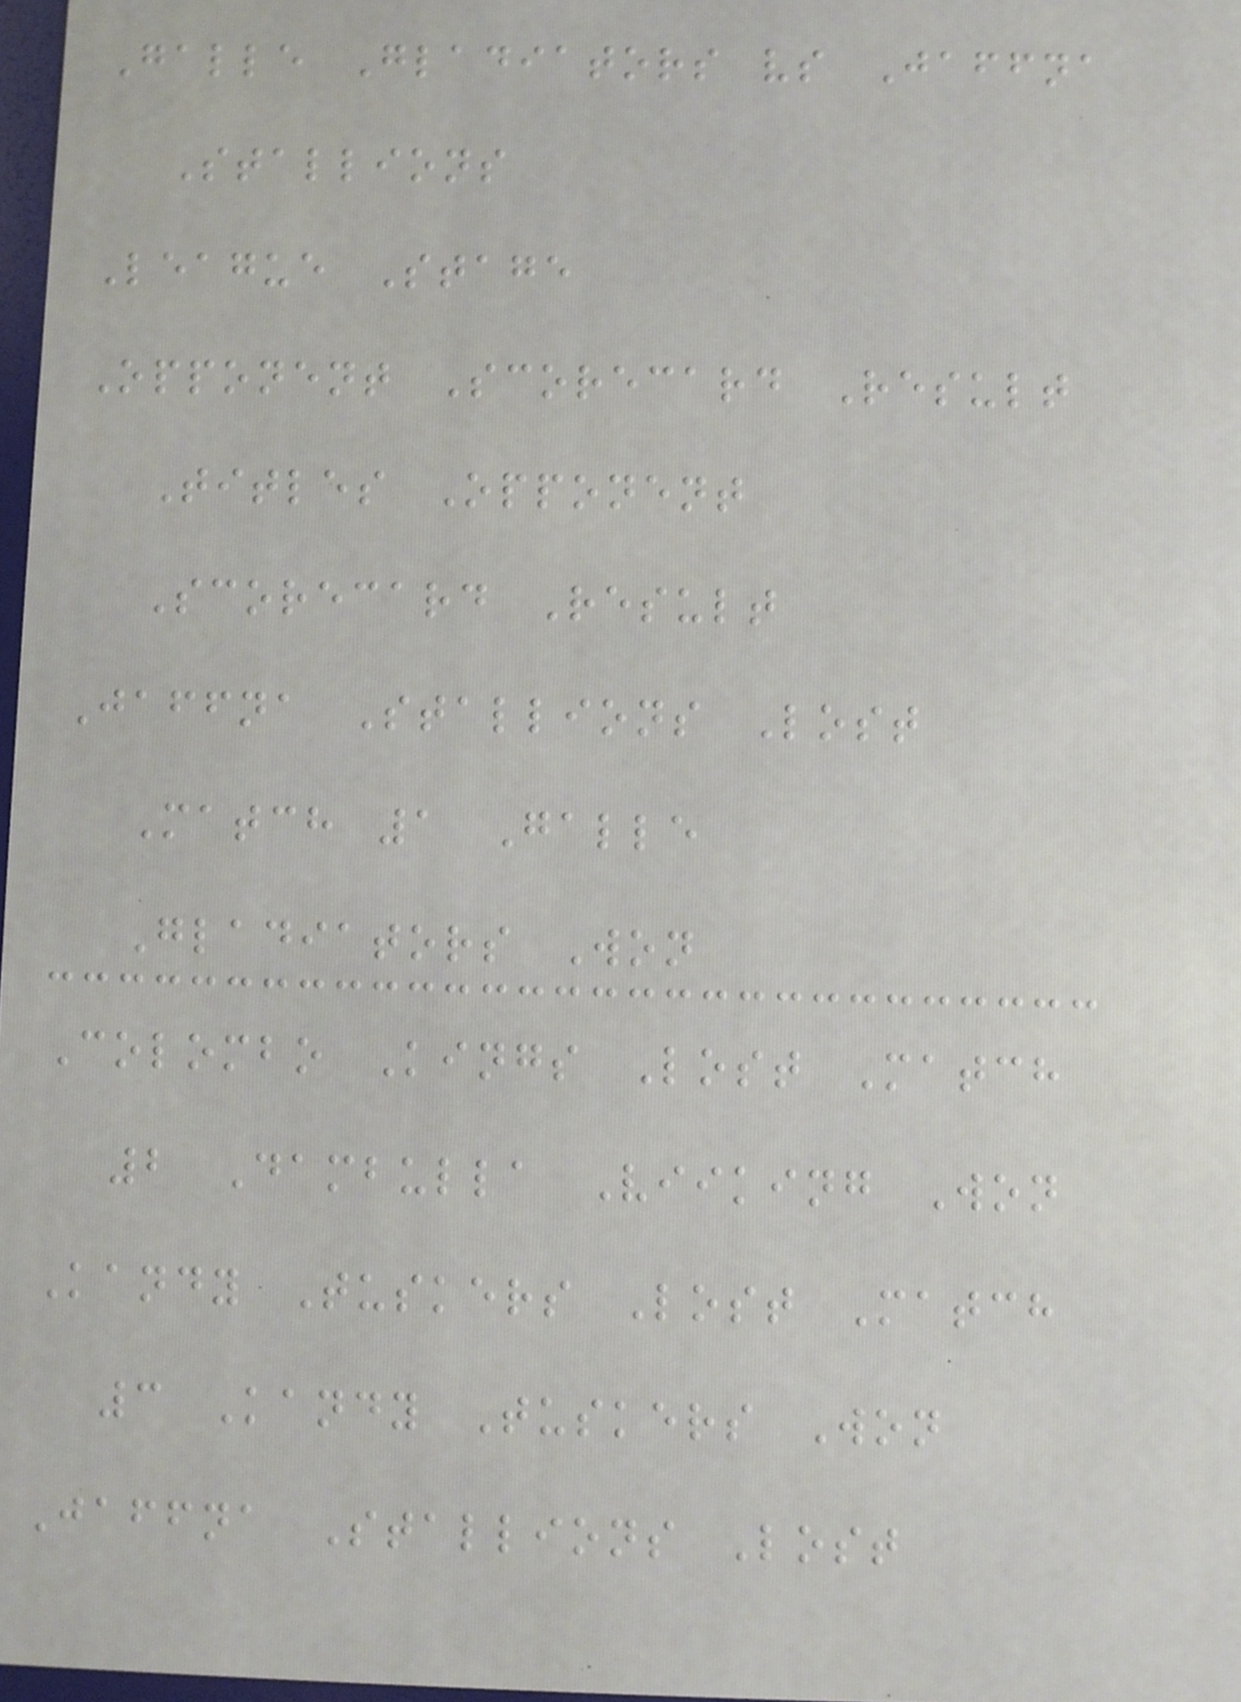Galle Gladiators vs Jaffna
Stallions
League Stage
Opponent Scorecard Result
Titles Opponent
Scorecard Result
Jaffna Stallions Lost
Match 1 Galle
Gladiators Won
Colombo Kings Lost Match
2 Dambulla Viiking Won
Kandy Tuskers Lost Match
3 Kandy Tuskers Won
Jaffna Stallions Lost
